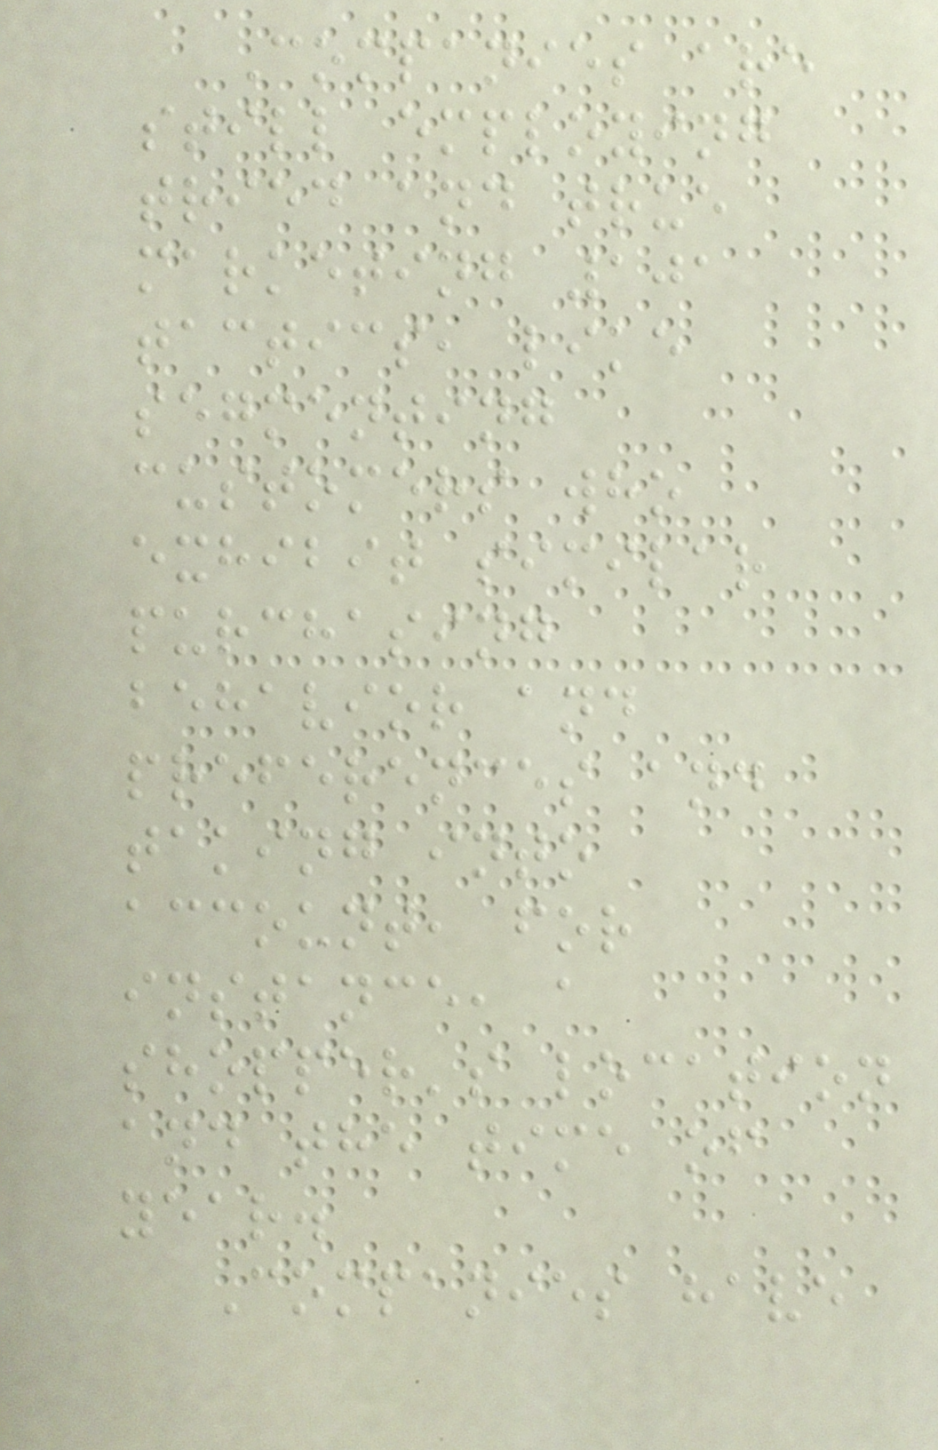Companies are
still employing
tried and true
marketing 101
tactics, like
segmenting
customers who
exhibit similar
purchasing
behavior and
preferences and
taking into
account, for
instance, a
shopper's location
and the time of
year.
Companies have
